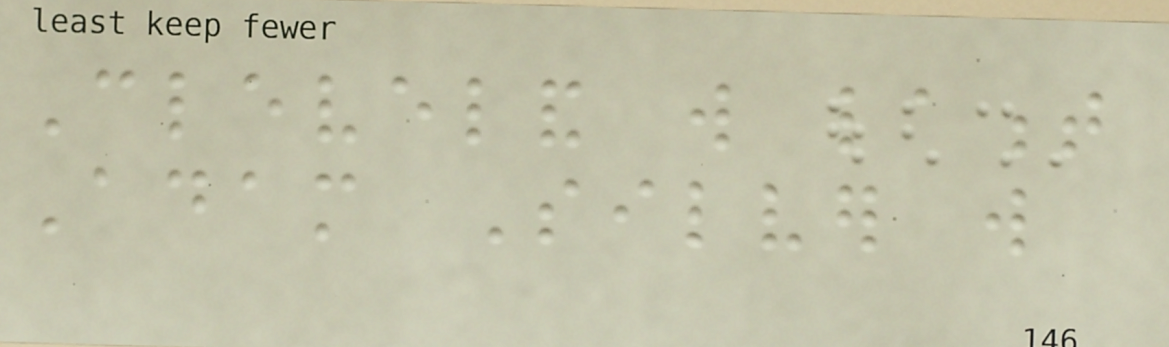Cleveland will lament
Adam Silver will
